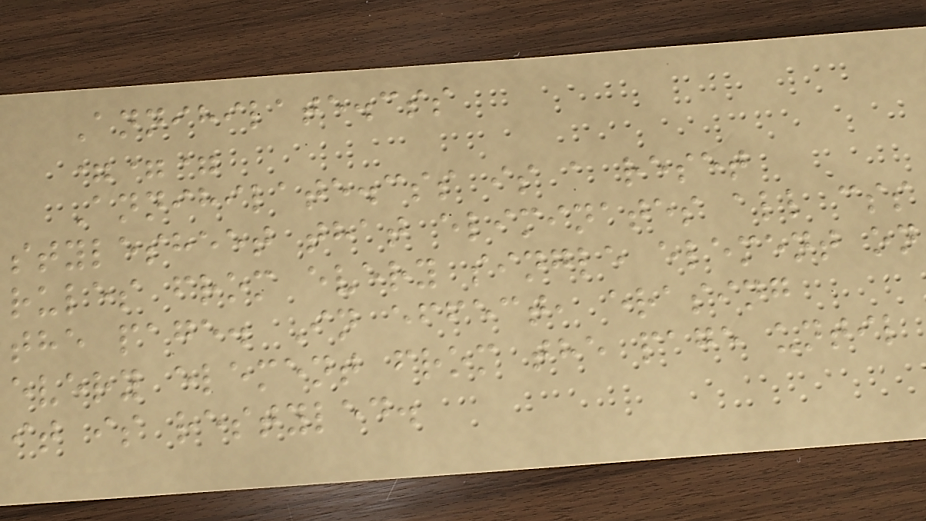Annihilate.css
===
Annihilate.css is a reset
stylesheet that eliminates all css
rules from every single element on
the page. In effect, erasing
every element from the page until
it is restyled.
